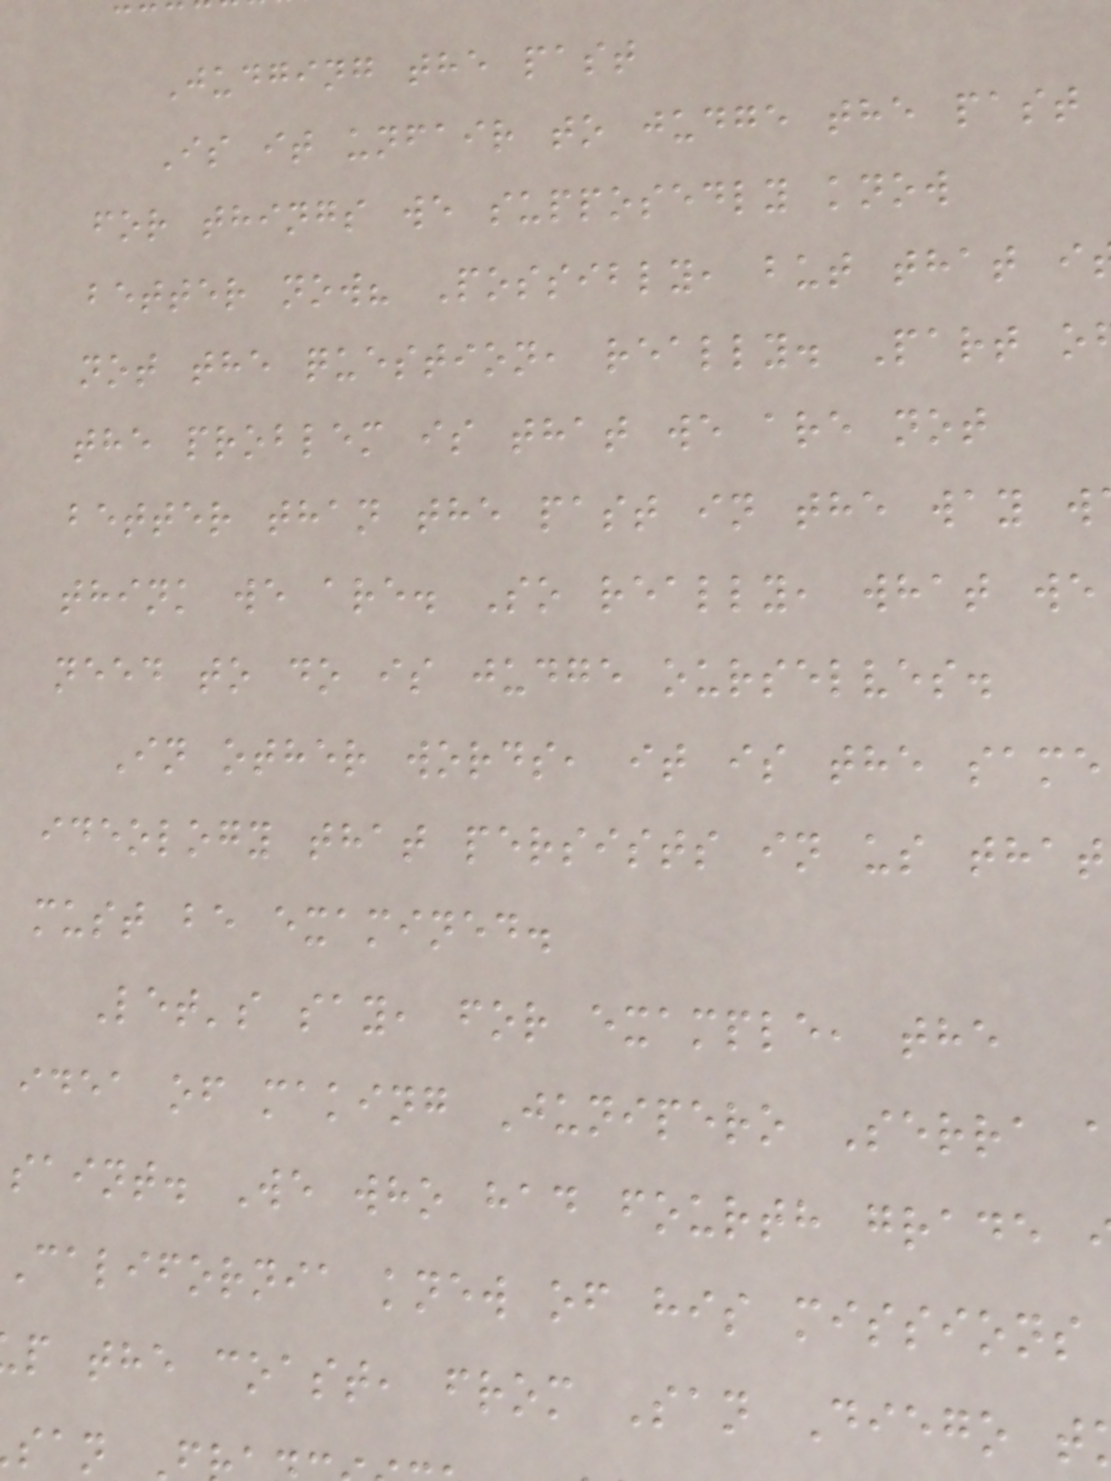Judging the past
Is it unfair to judge the past
for things we supposedly know
better now? Possibly, but that i
not the question, really. Part o
the problem is that we are not
better than the past in the way w
think we are. So really, what we
need to do is judge ourselves.
In other words, it is the same
ideology that persists in us that
must be examined.
Let's say, for example, the
idea of making Junipero Serra
saint. We who had fourth grade
California knew of his missions
p the coast, from San Diego t
